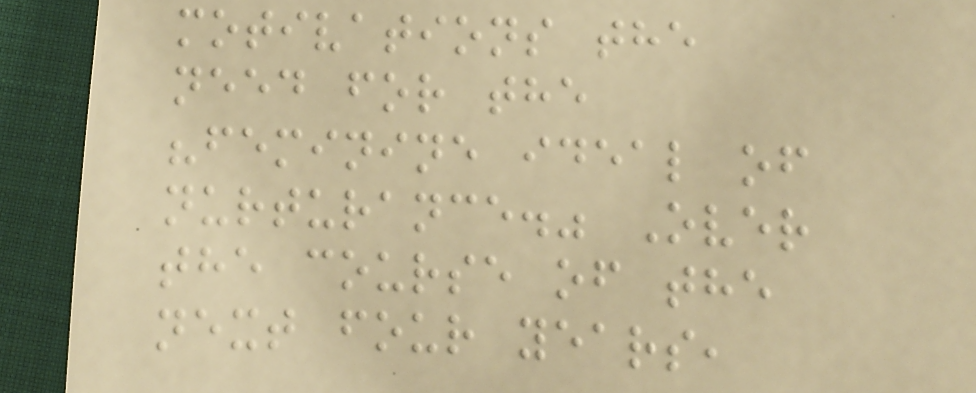motivations the
need for the
"feminine ideal of
nurturance." Over
the course of the
next four years,
